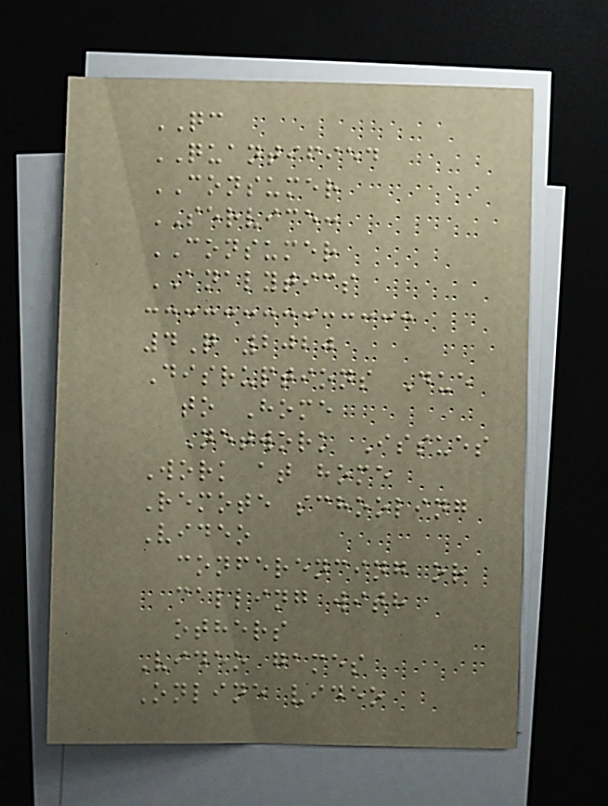QC
QUANTIFIED
CONSUMER
SERVICE:
CONSUMER
ANALYTICS
4Q 2020
Disruptions Due
to Home
Network Issues
Work at home
Remote schooling
Video
conferencing or
calling with
others
Video games
Online video
